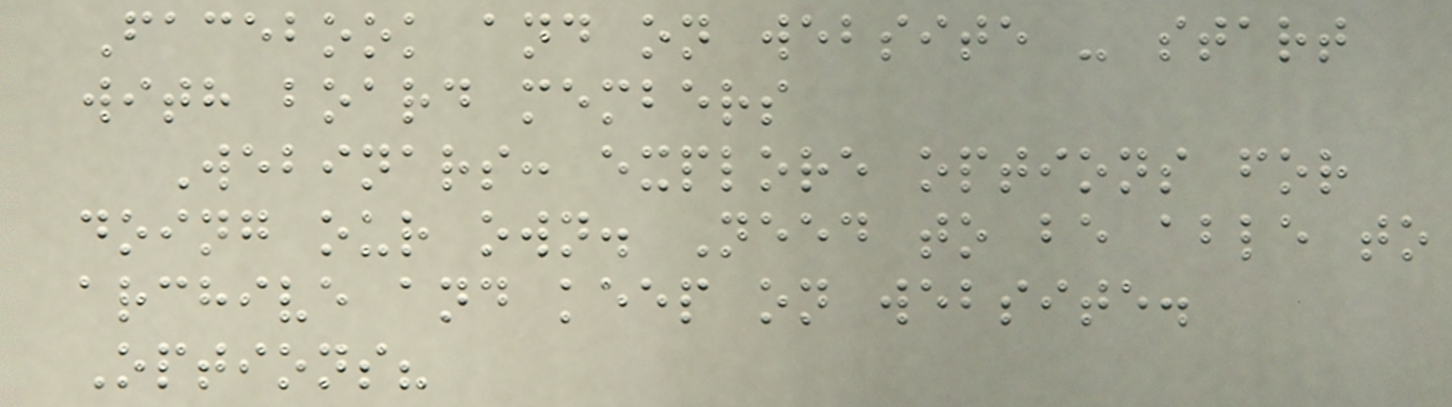Facebook and on website - start
with board members
Webinars: explore options for
doing our own. Need to be able to
archive and keep on website.
Options?
